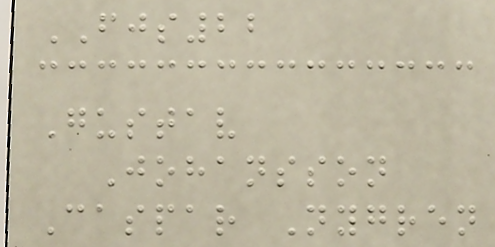FJS22
Gustav
Johansson
Caspar Nygren
